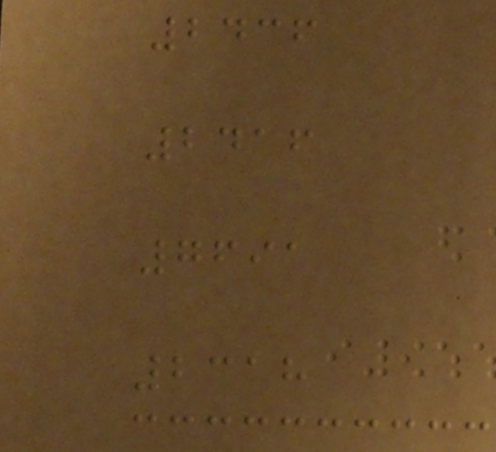2436
2416
7691
2318
